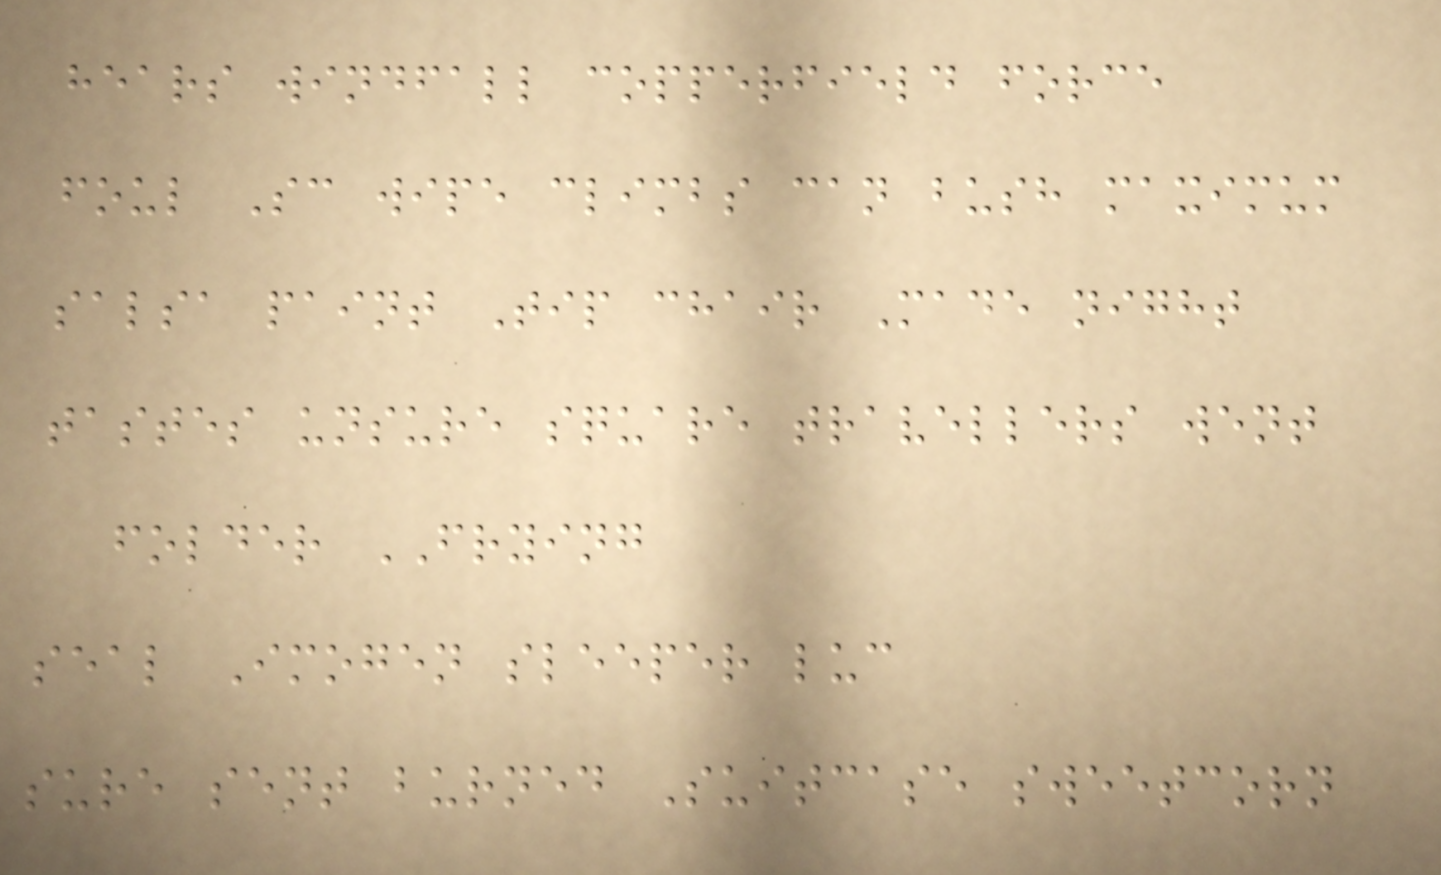hears windfall copperfield force
foul Sc wipe climbs can bush maximum
salsa paint Tip chair Made night
tastes unsure square travellers went
folder FRYING
seal Imogen sleeper luc
sure sent burned Suitcase sweetcorn
